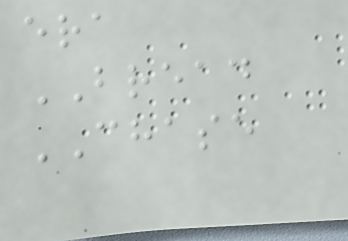era
BREAD
CHASE
